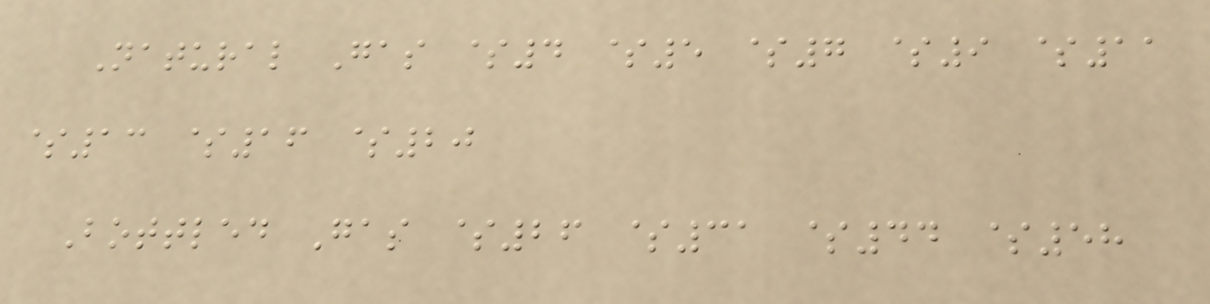Natural Gas $4 $5 $7 $9 $11
$13 $16 $20
Bottled Gas $26 $31 $44 $58
